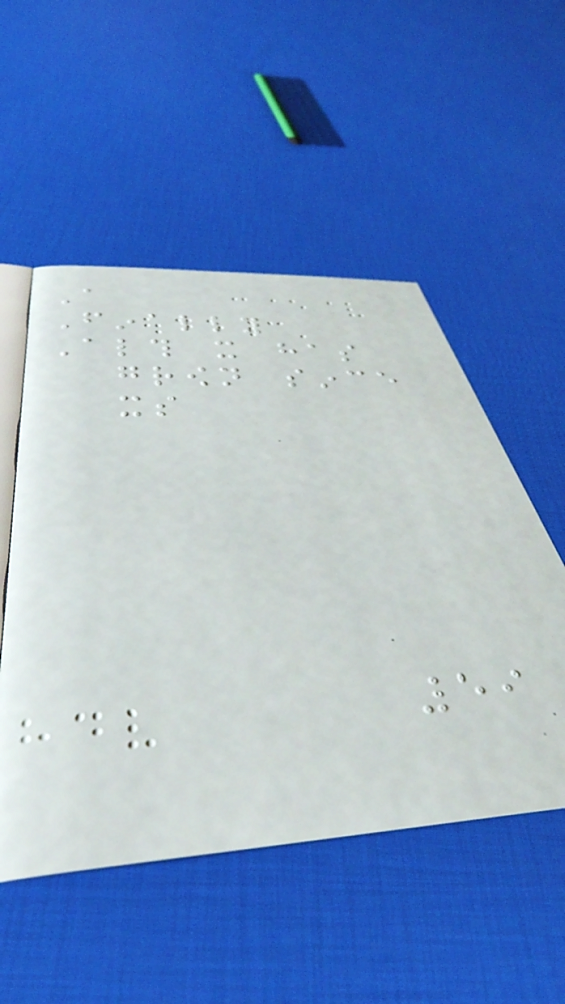A
Finally
Although it has
grown since
its
59
